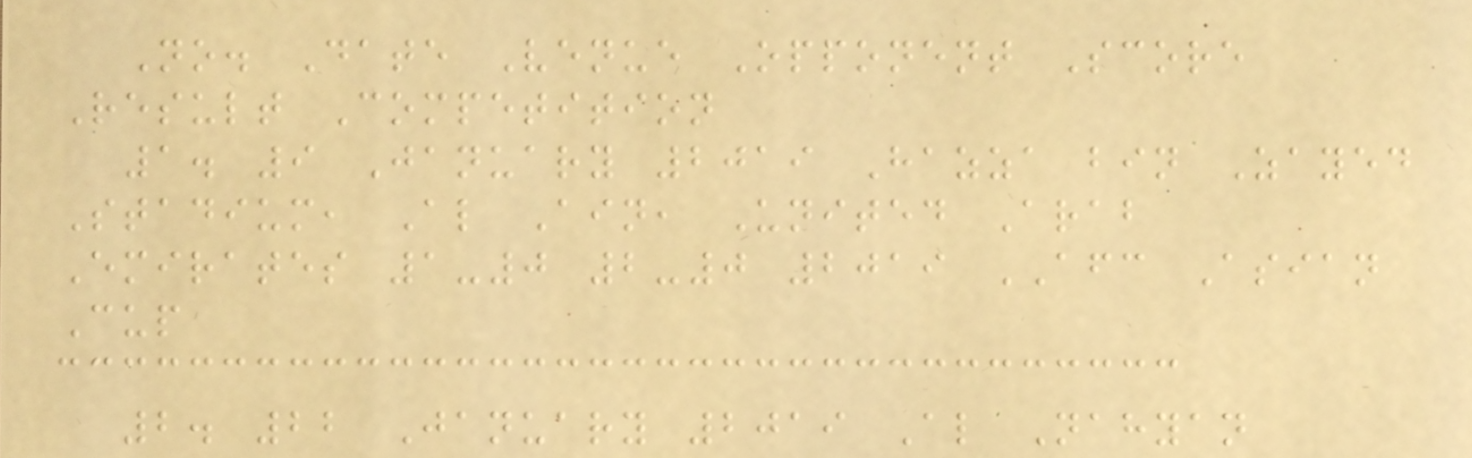No. Date Venue Opponent Score
Result Competition
1. 9 January 2019 Hazza bin Zayed
Stadium, Al Ain, United Arab
Emirates 1-0 2-0 2019 AFC Asian
Cup
2. 22 January 2019 Al Nahyan
